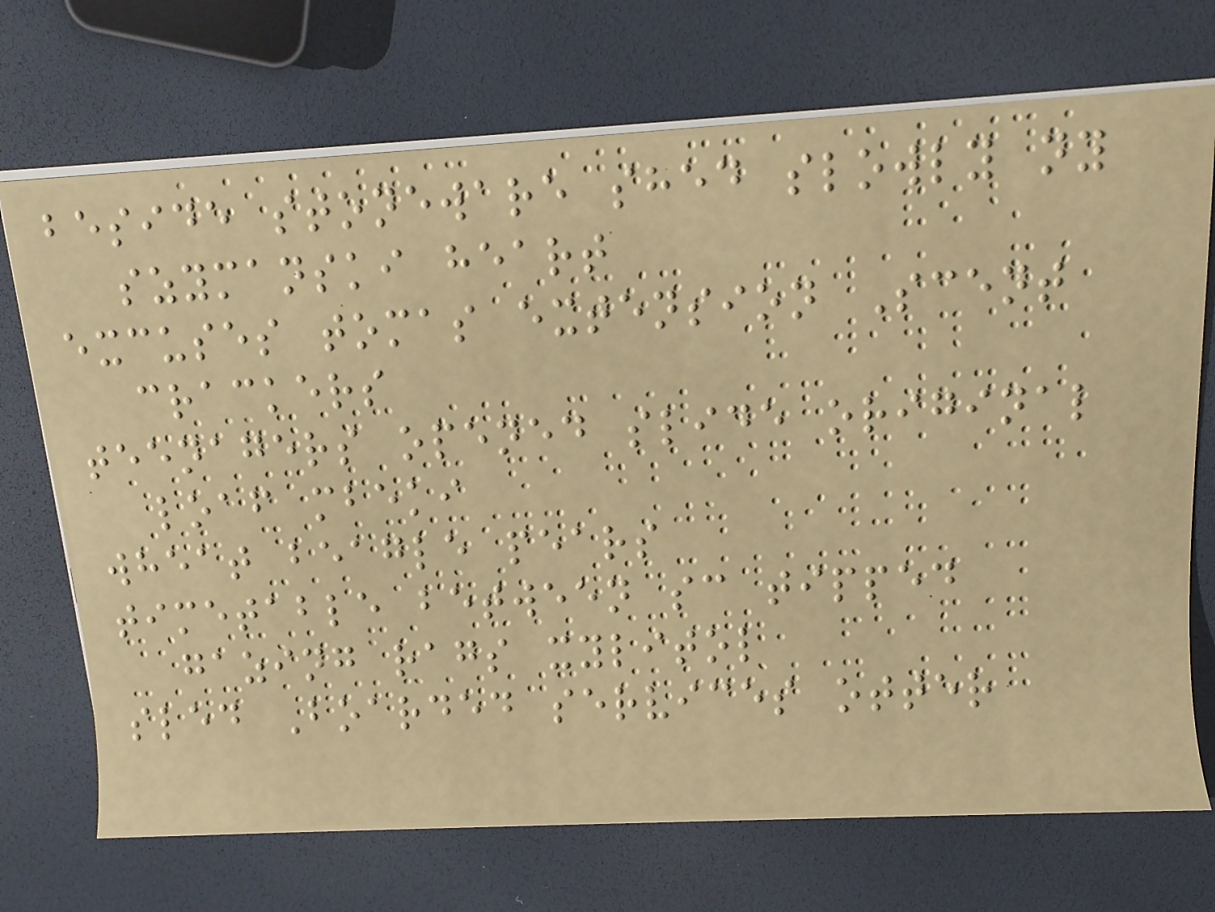beside stoneware shed slowly ny
szymanski heart
excuses tomas extension Scent
crackers
teenagers opened slide original
loaf mbeki
wheat beagle pears
timetable between sc tipped
gazing rags xylitol
sled Boarded services otter
